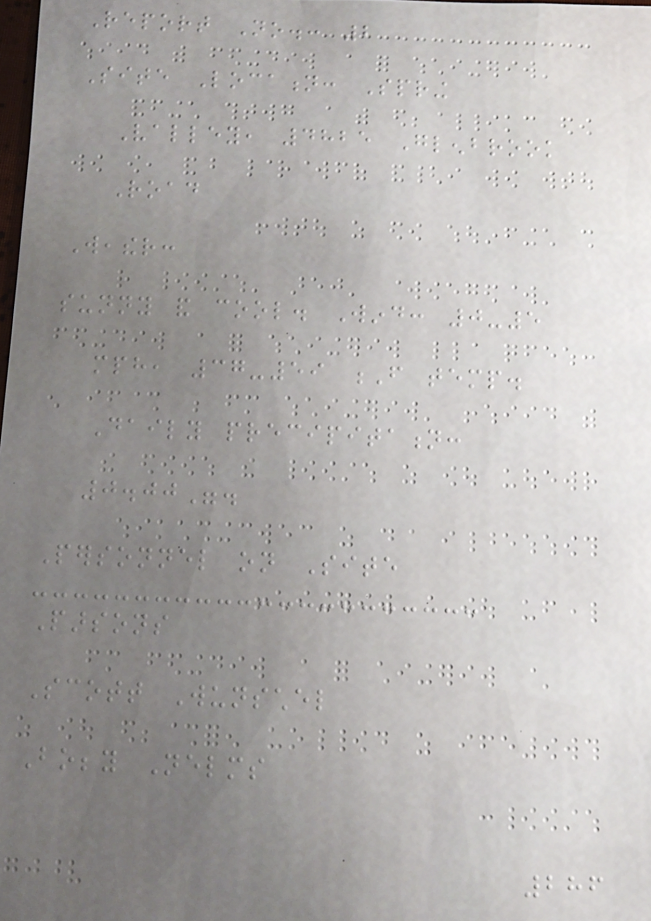Report No.: 2
Site Location: Spring
Valley, 4825 Glenbrook
Road
Weather:
sunny and cool. Wind: 0-5
mph, 37-59 F temp.
Daily precipitation:
0.00".
Personnel on Site
Parsons
Scott Wunschel
Bobby Nelms
286
